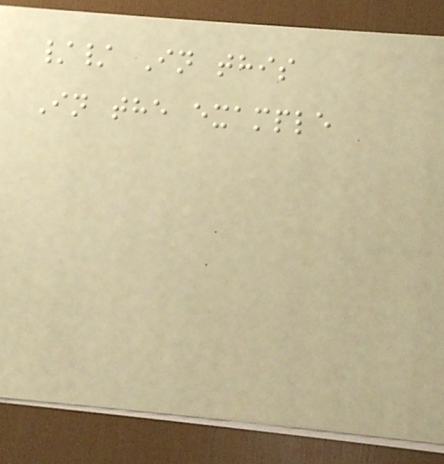// In this
In the example
